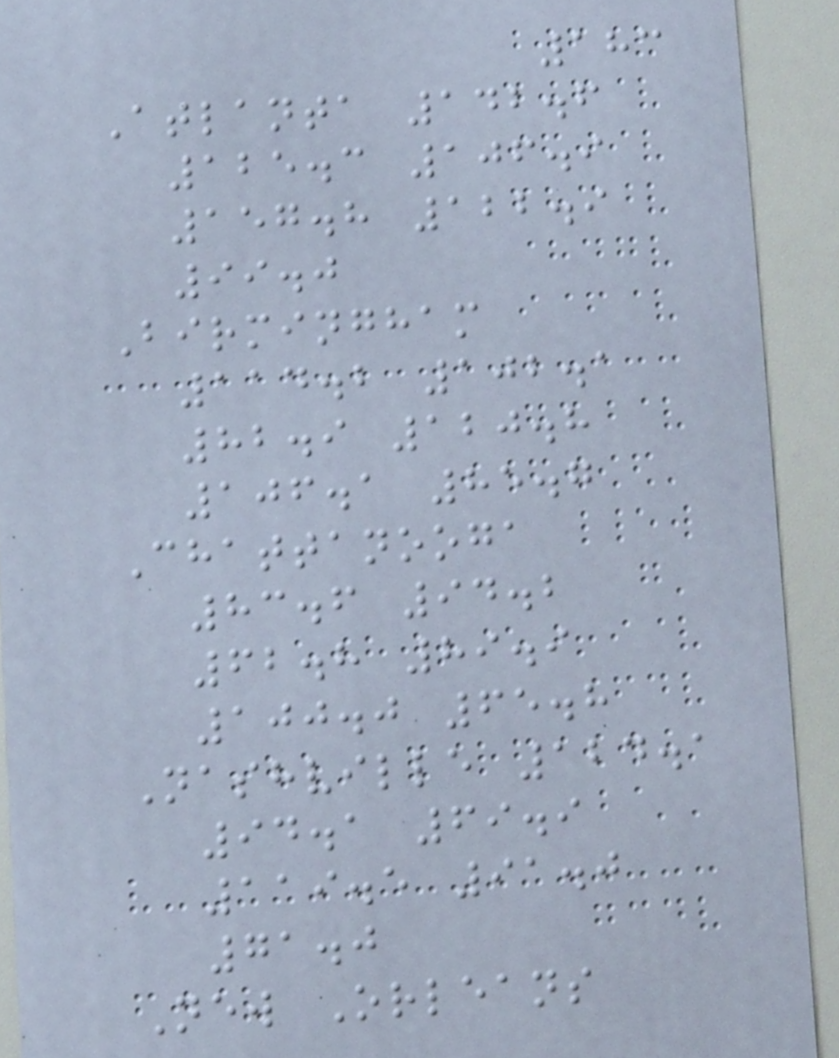183
Atlanta 142.6
125.3 106.9
157.8 122.9
99.0
Birmingham
114.2 102.1
82.9 120.8
106.1 85.7
Chattanooga
83.6 94.2
62.8 89.9
100.0 65.8
Nashville 124.1
94.1 69.9
119.5 91.0
71.0
New Orleans
